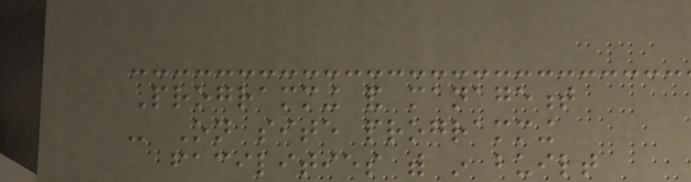Programming and management
- On site programming
facilities with in built
